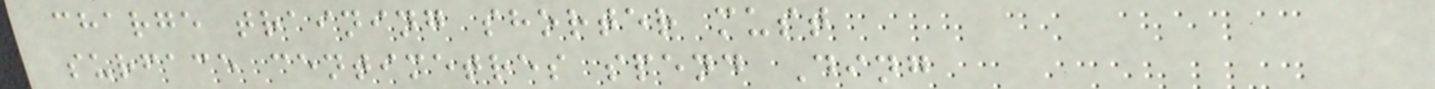charge training shorter must
surface centimetres spend Ding
